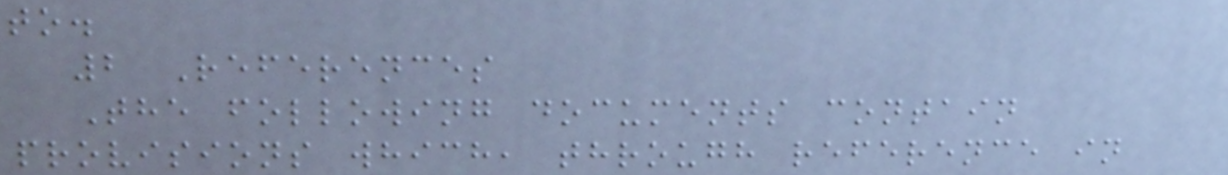to.
2 References
The following documents contain
provisions which, through reference in
